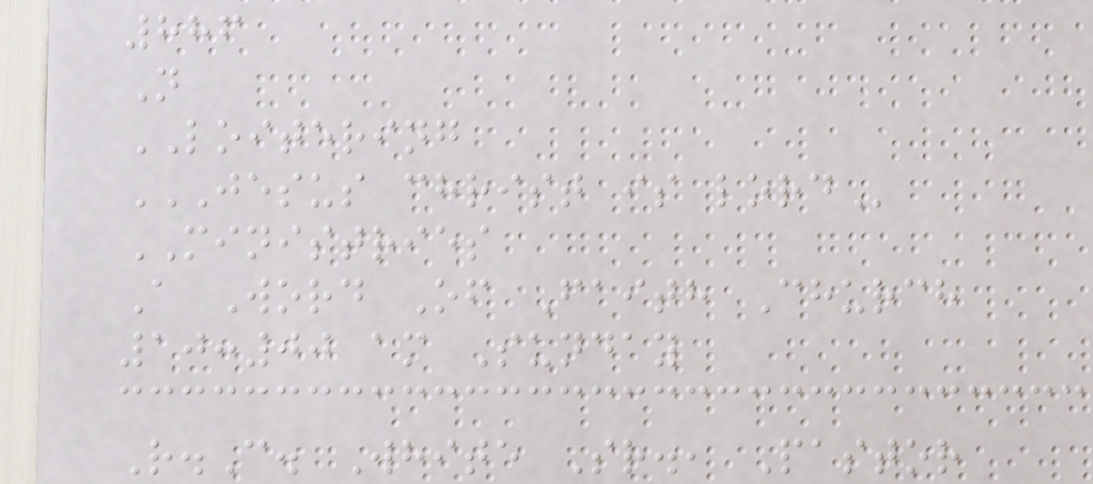886
N
LOITERING
JESUS CHRIST IS LORD
MINISTRIES
A Word Of Faith Church
10:00 am Sunday
R.C. White Sr., Pastor
